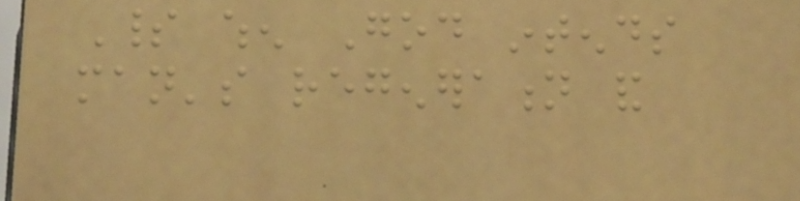Spirit when God intends
man's regeneration and
